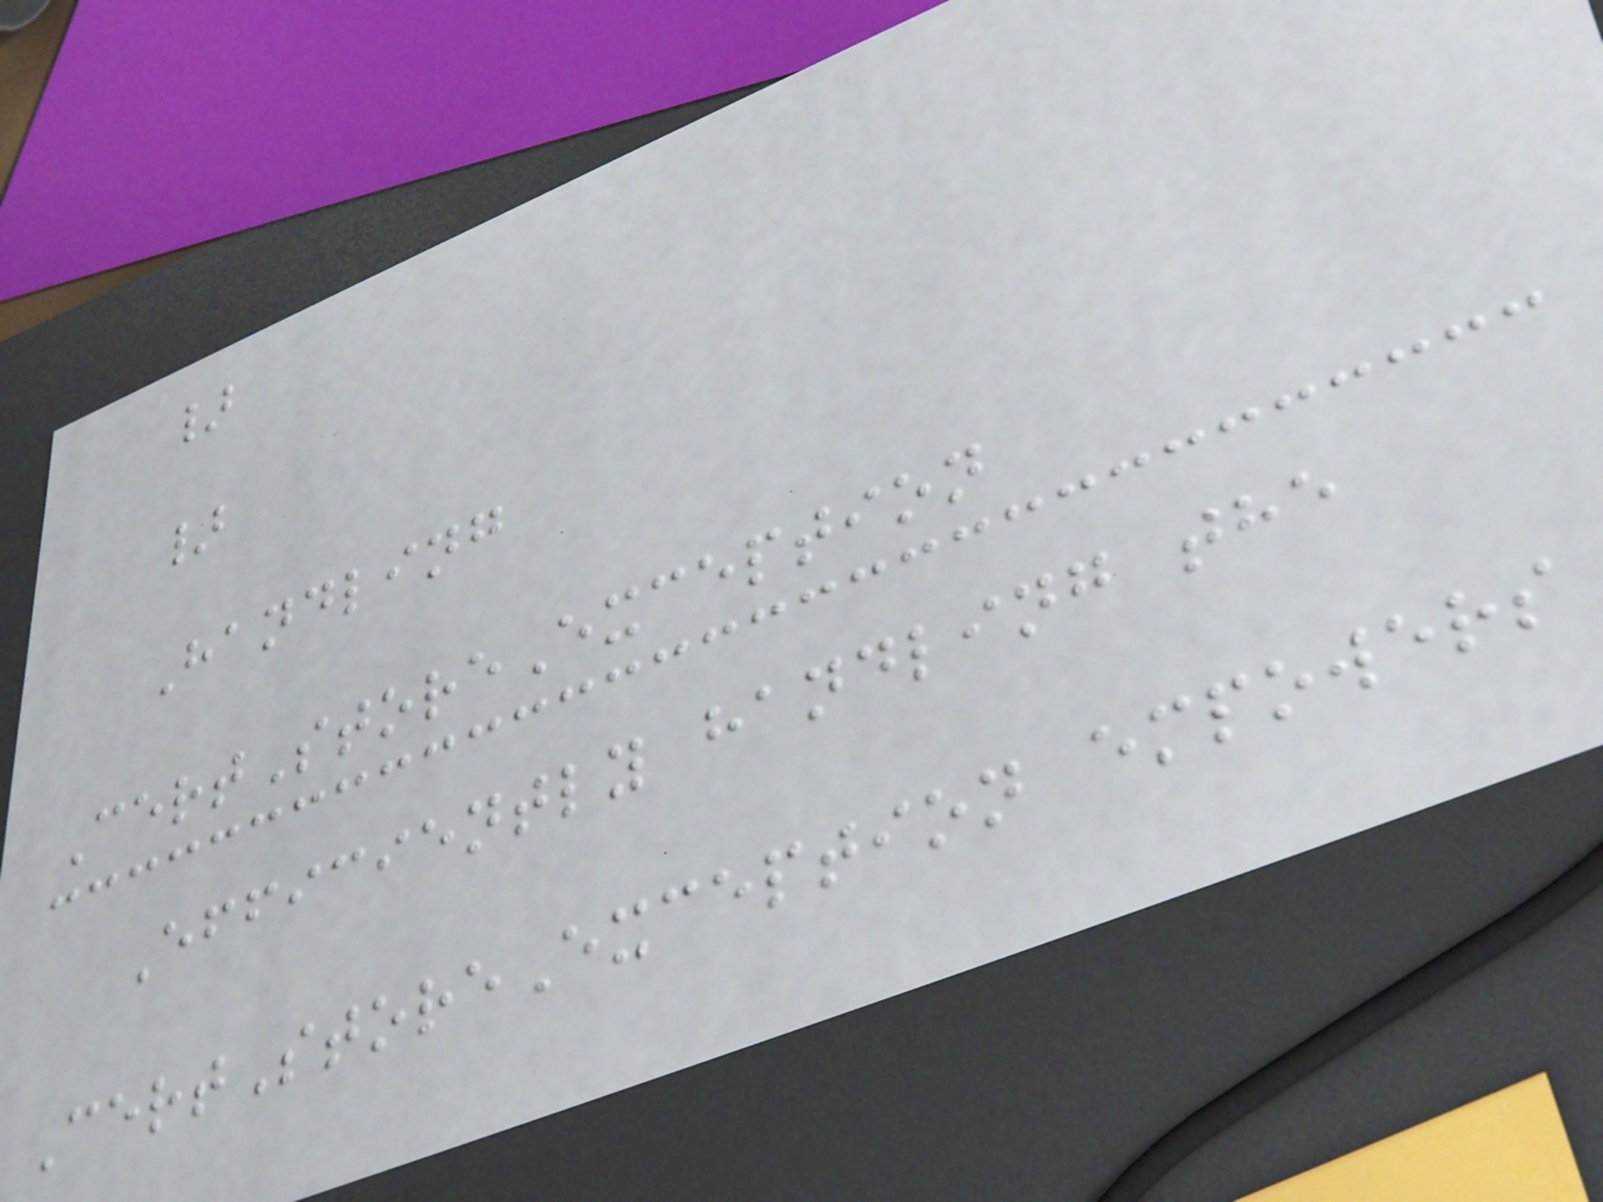}
}
Handling
CertStoreException
Efficiently handling the
CertStoreException empowers
